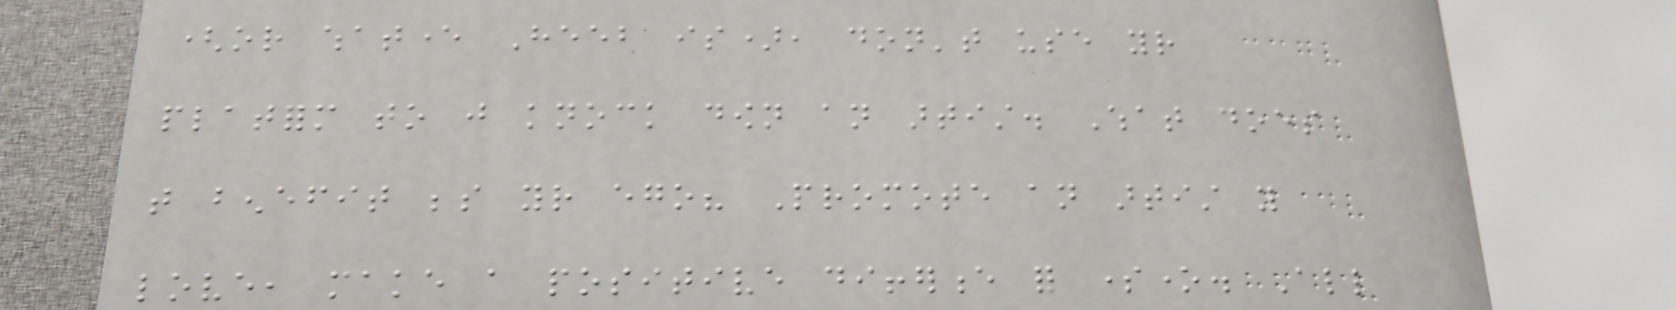(or whatever Heeb is), don't use your
platform to just knock down an artist. What does
that benefit beside your ego? Promote an artist you
love, make a positive difference for someone. All
